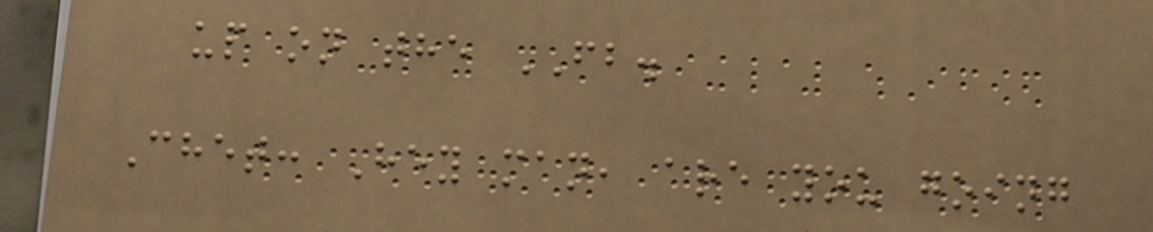up on the FB.
Chet: Hey man, are you going
